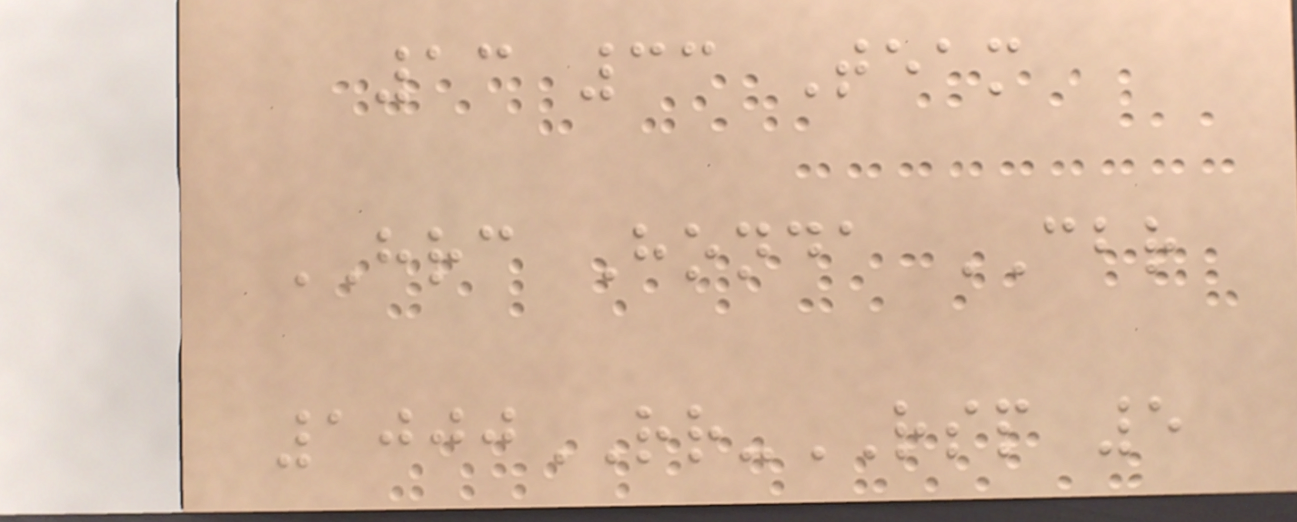13 33 Team
HRC Honda CBR
1000RR-RSP 5
